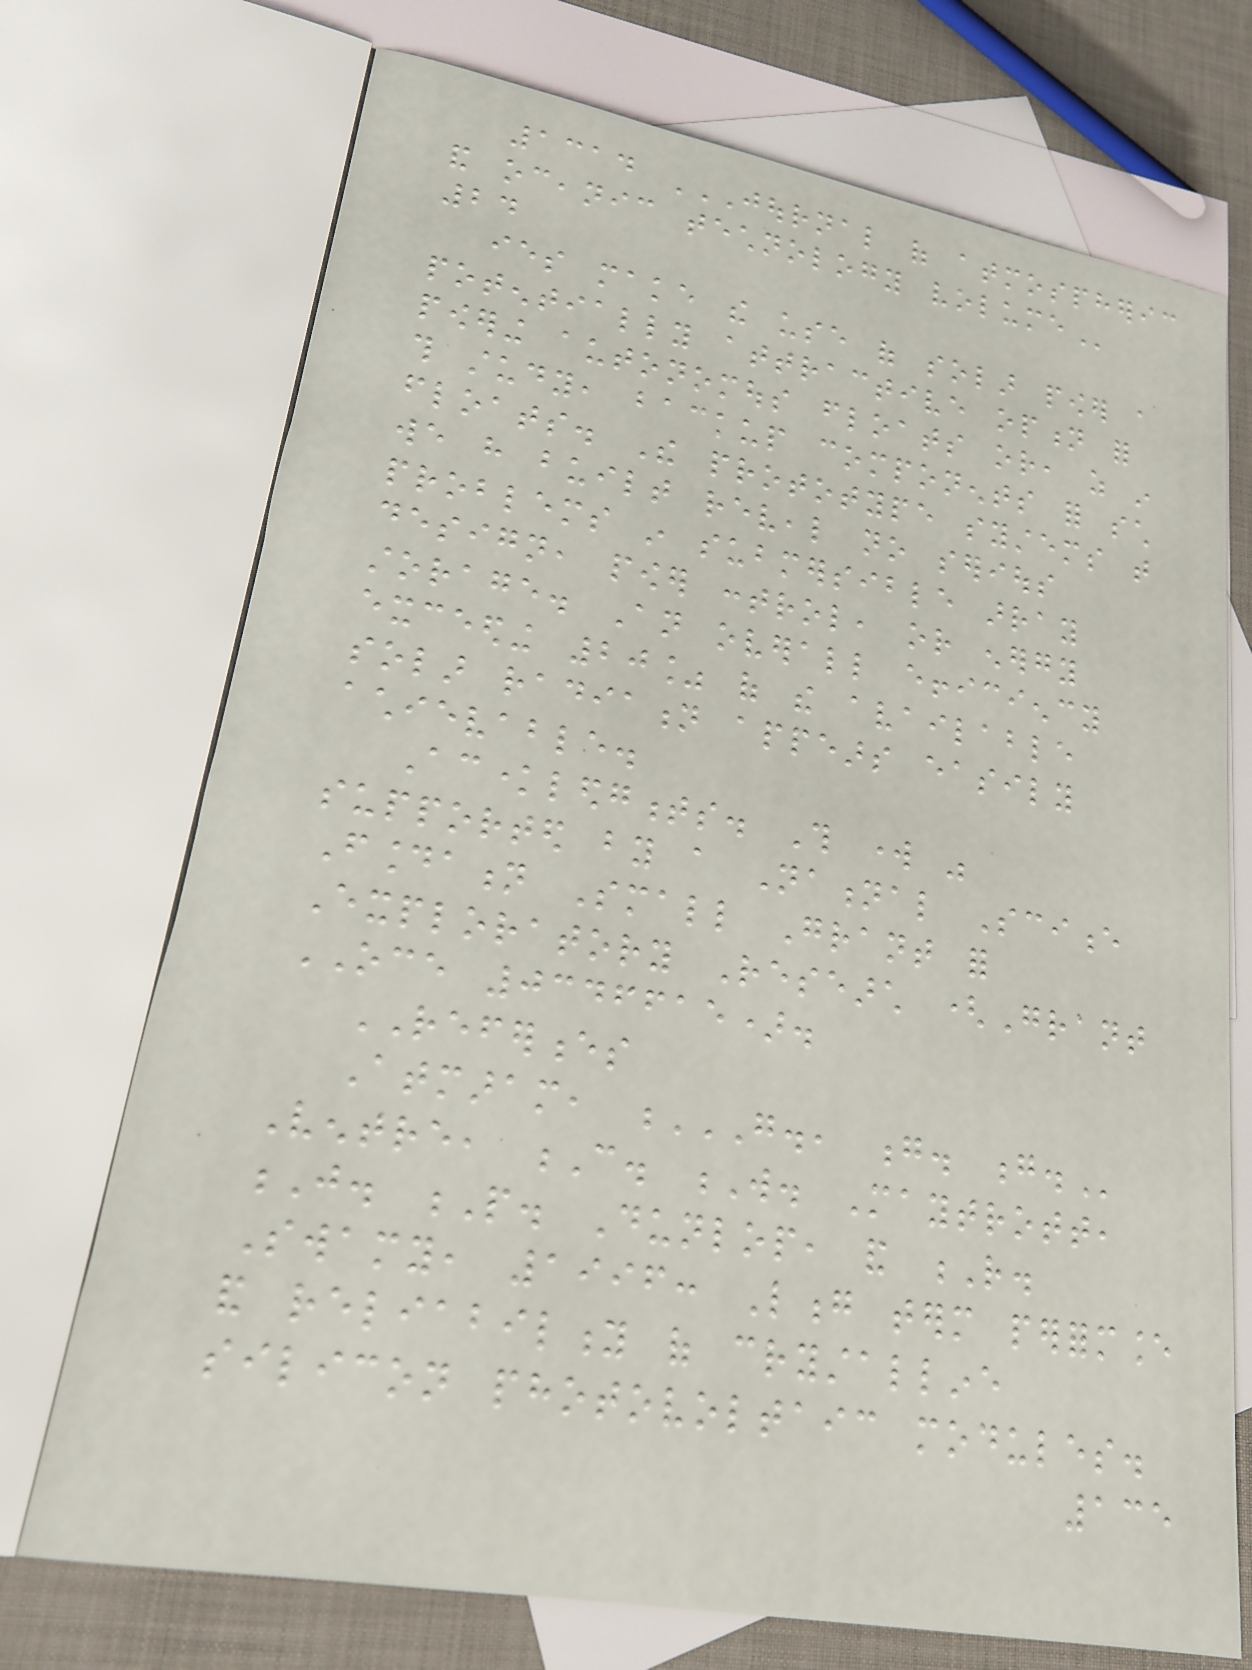1314 JOURNAL OF ATMOSPHERIC
AND OCEANIC TECHNOLOGY VOLUME
24
ies make the use of solar power a
potentially attractive option for
powering autonomous floats or, as in
this study, backup components for such
floats. The prototype systems that
we have built reveal no serious
problems in submersible array
design, power control, or energy
storage. An overall efficiency
exceeding 20% of the available
solar radiation appears easily
achievable.
Acknowledgments. This work was
supported by a National Science
Foundation Small Grant for
Exploratory Research (Grant
OCE 0346615).
REFERENCES
Atmaram, G., G. G.
Ventre, C. W. Maytrott,
J. P. Dunlop, and R.
Swamy, 1996: Long term performance
and reliability of crystalline
silicon photovoltaic modules.
135
